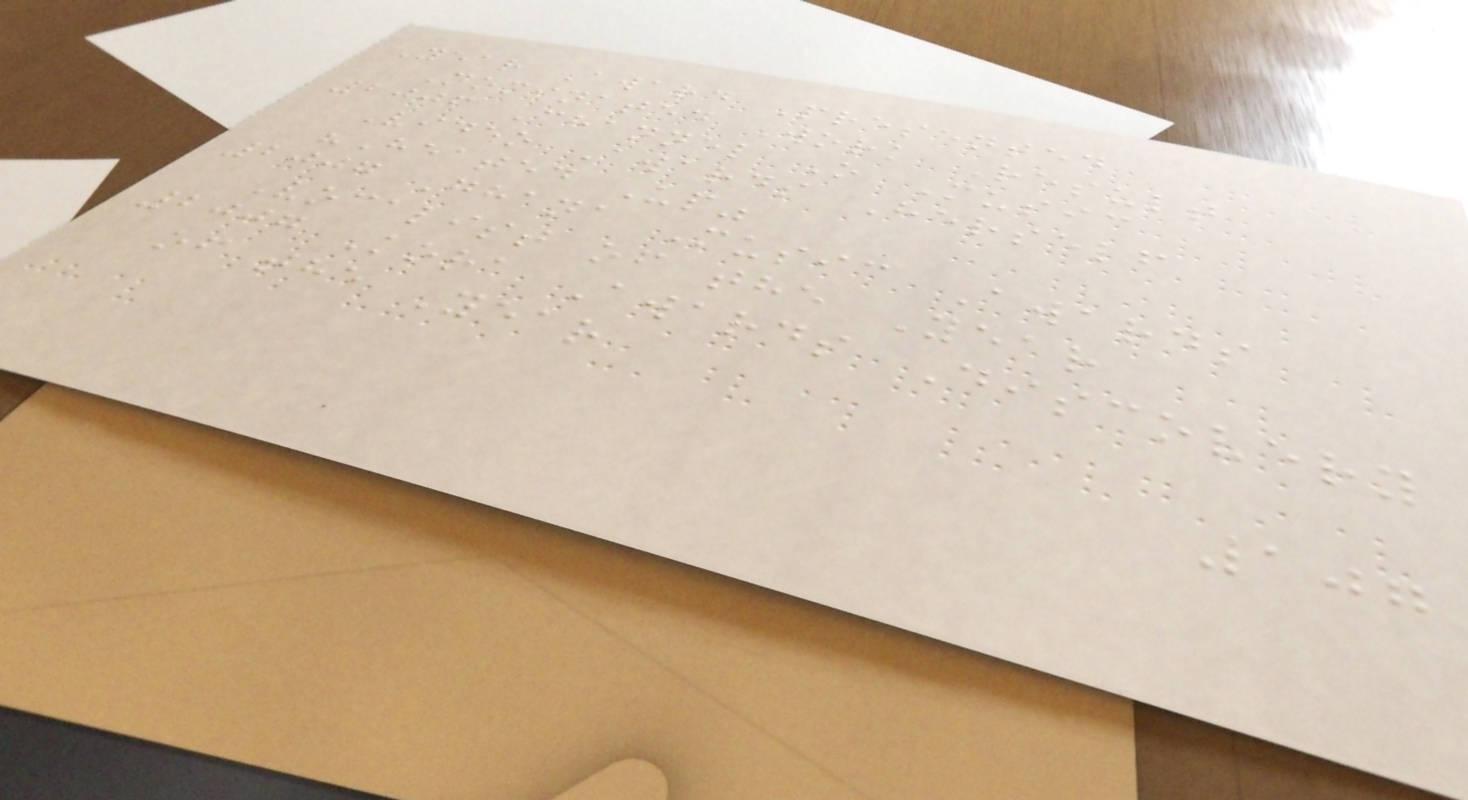Year Award Presented
Nominated Work Result
2006 Channel O Music
Video Awards Herself
"Heated Up"
2007 Ghana Music Awards
Vocalist of the Year
2007 Kora Awards Discovery
of the Year
107
